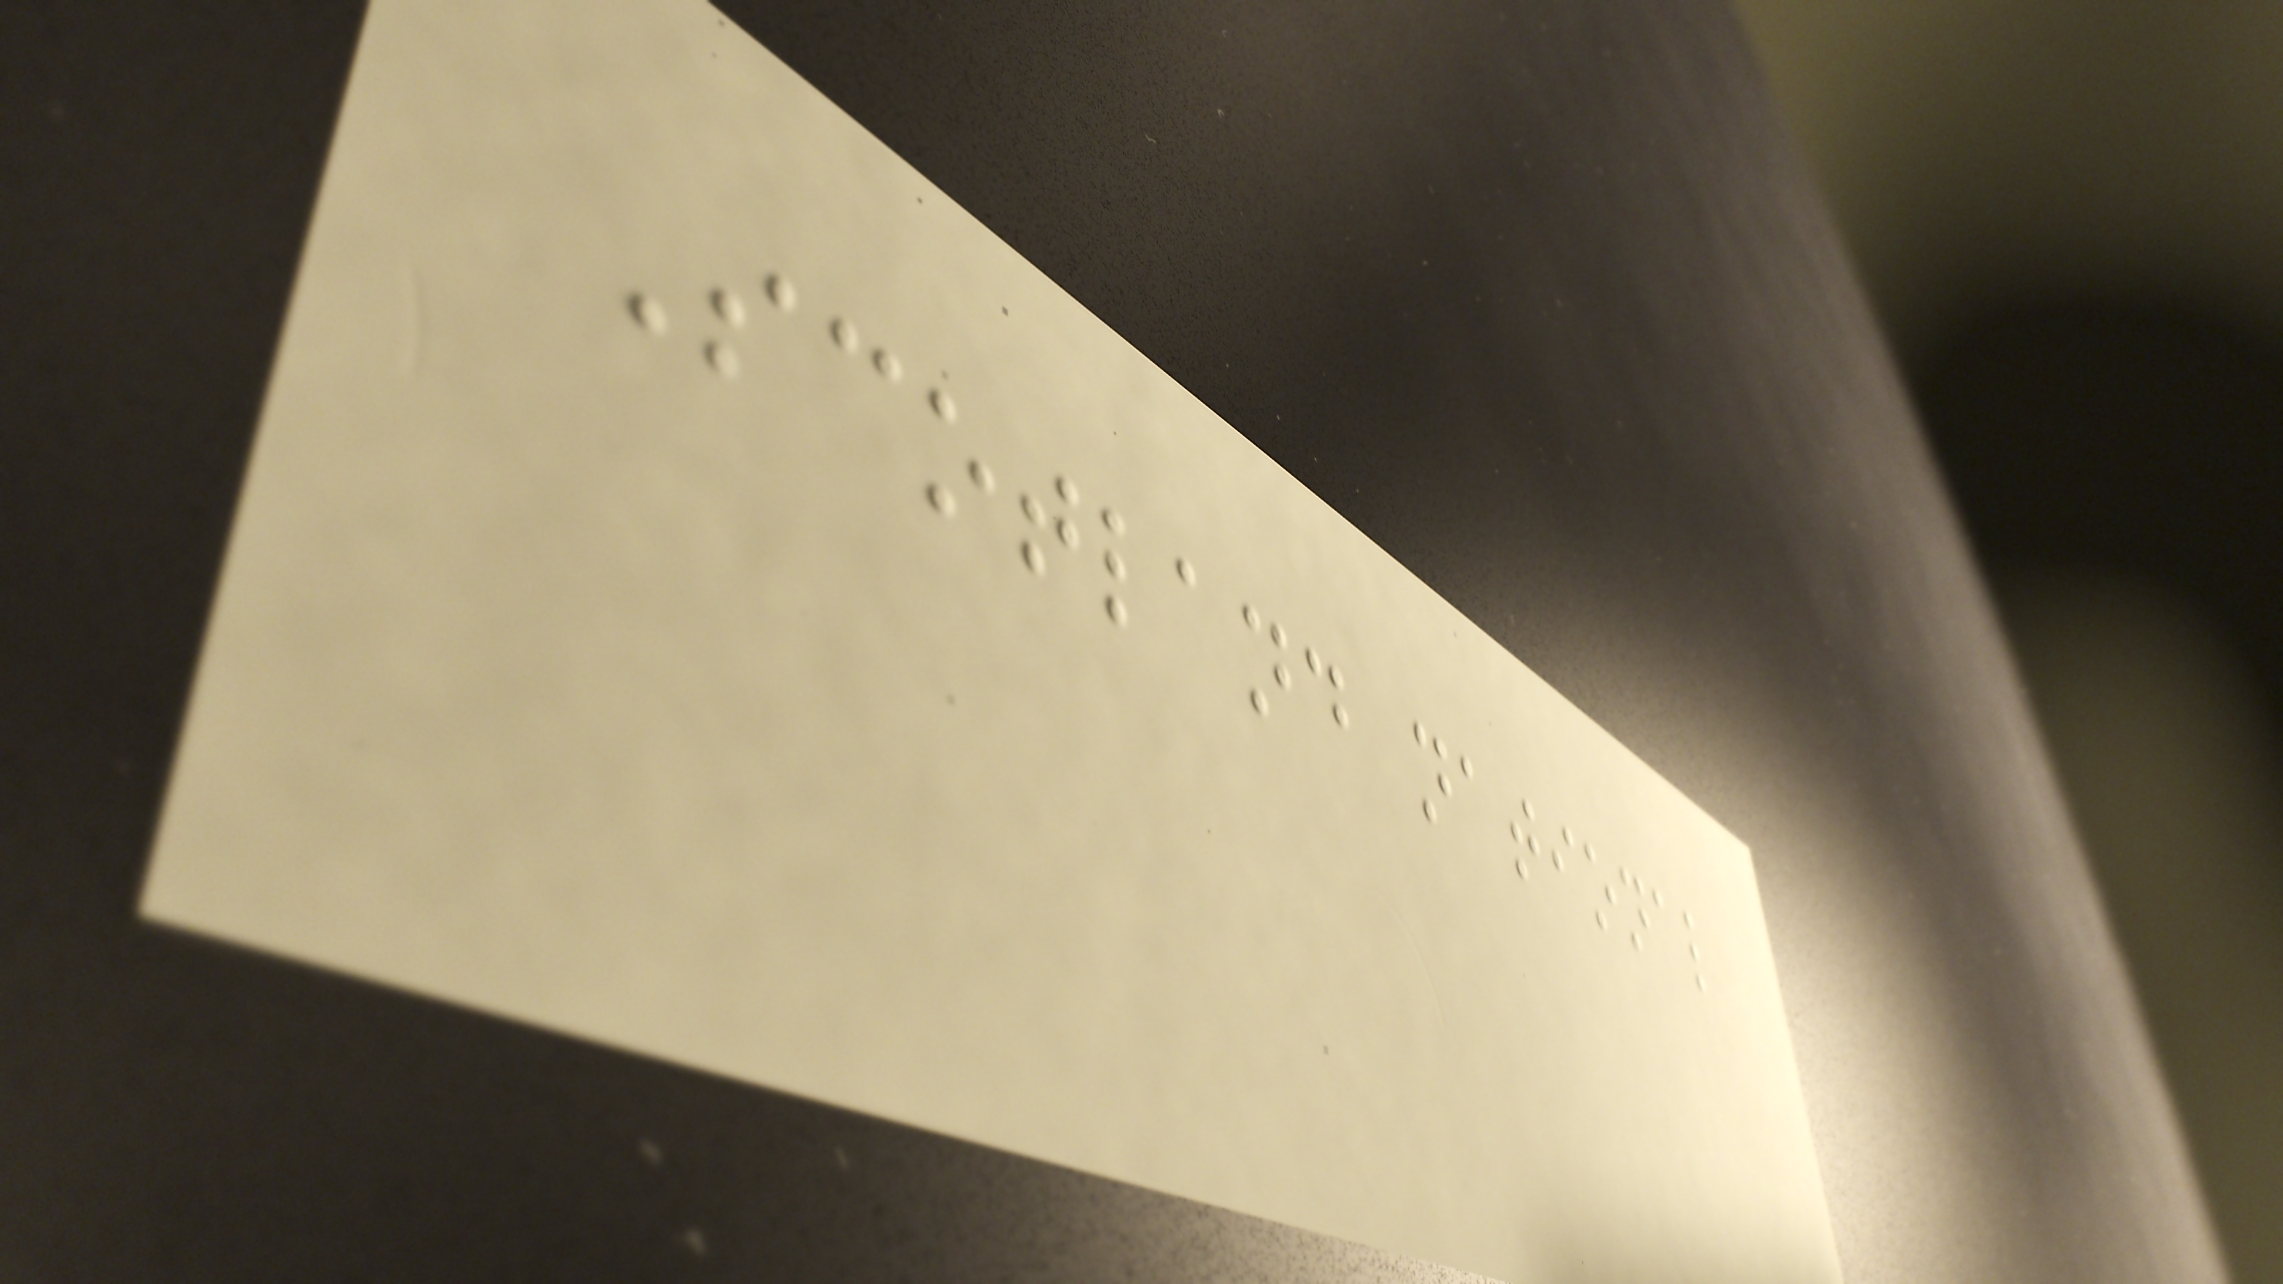Scotland national
